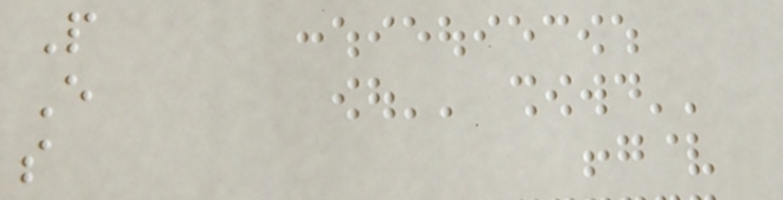P
E
s
